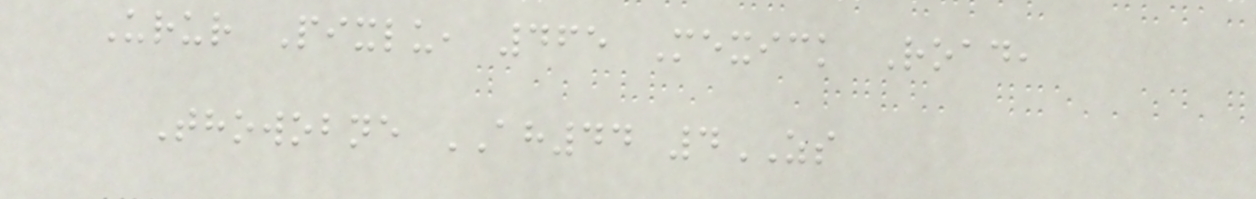Urur Pixlu, 465 Mexick Road,
Thowobne AH44 4ZS
